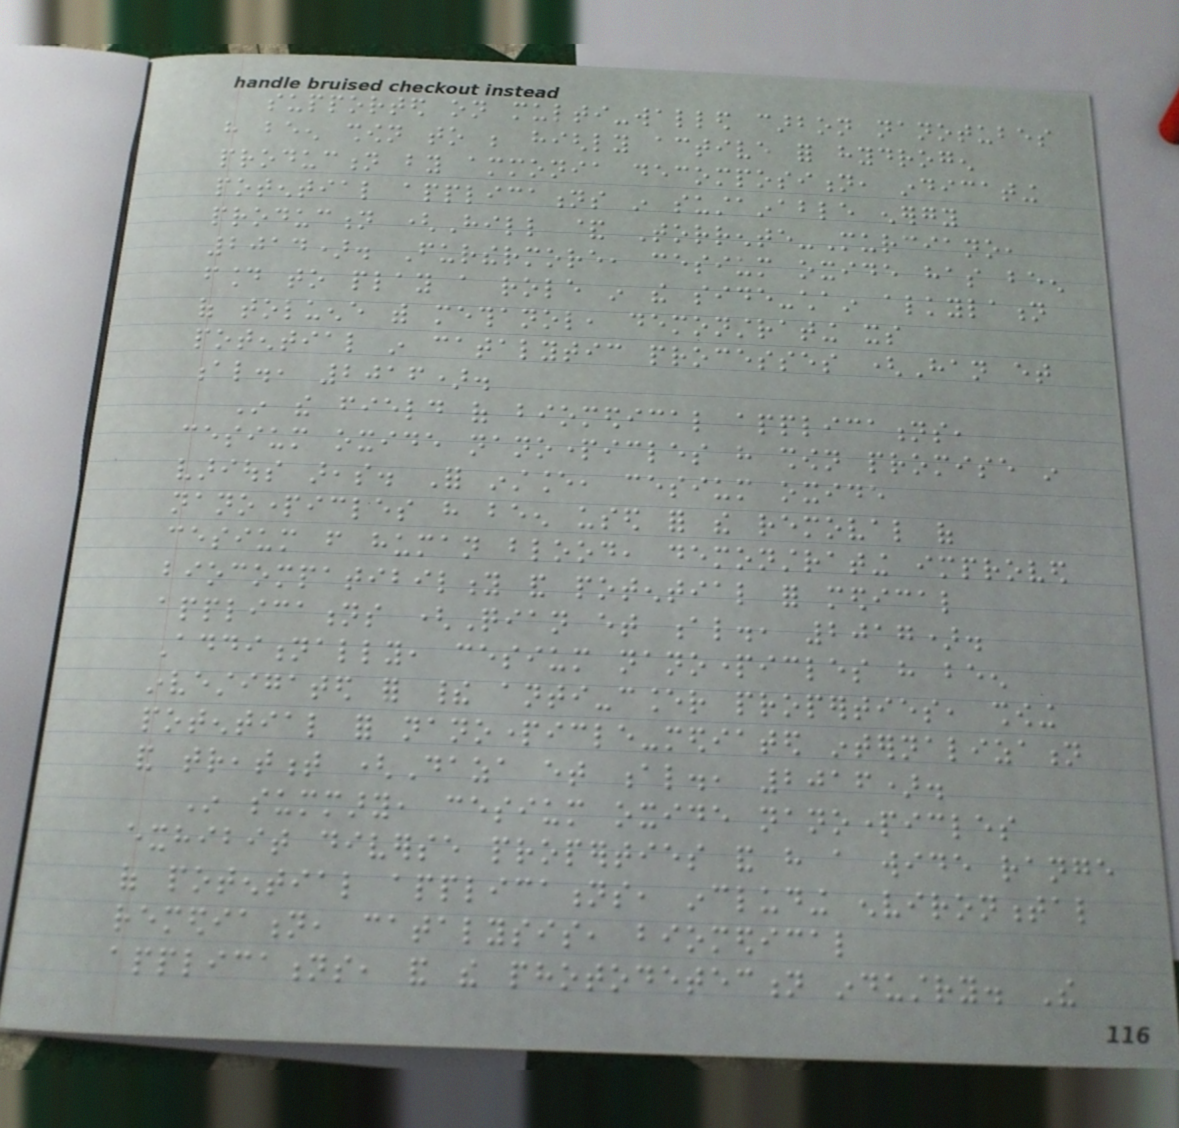supported on multi-walled carbon nanotubes
have been shown to be highly active for hydrogen
production by ammonia decomposition, indicating
potential applications in sustainable energy
production (Hill & Torrente-Murciano,
2014). Furthermore, cesium oxide has been
found to play a role in the side-chain alkylation
of toluene with methanol, demonstrating its
potential in catalytic processes (Han et
al., 2016).
In the field of biomedical applications,
cesium oxide nanoparticles have shown promise in
various areas. For instance, cesium oxide
nanoparticles have been used for the removal of
cesium from human blood, demonstrating improved
biocompatibility and potential for medical
applications (Qian et al., 2017).
Additionally, cesium nanoparticles have been
investigated for their anti-cancer properties, showing
potential for nanoparticle-mediated internalization
and treatment (Daza et al., 2016).
In summary, cesium oxide nanoparticles
exhibit diverse properties and have a wide range
of potential applications, including environmental
remediation, catalysis, biomedical
applications, and the photodetection industry. The
